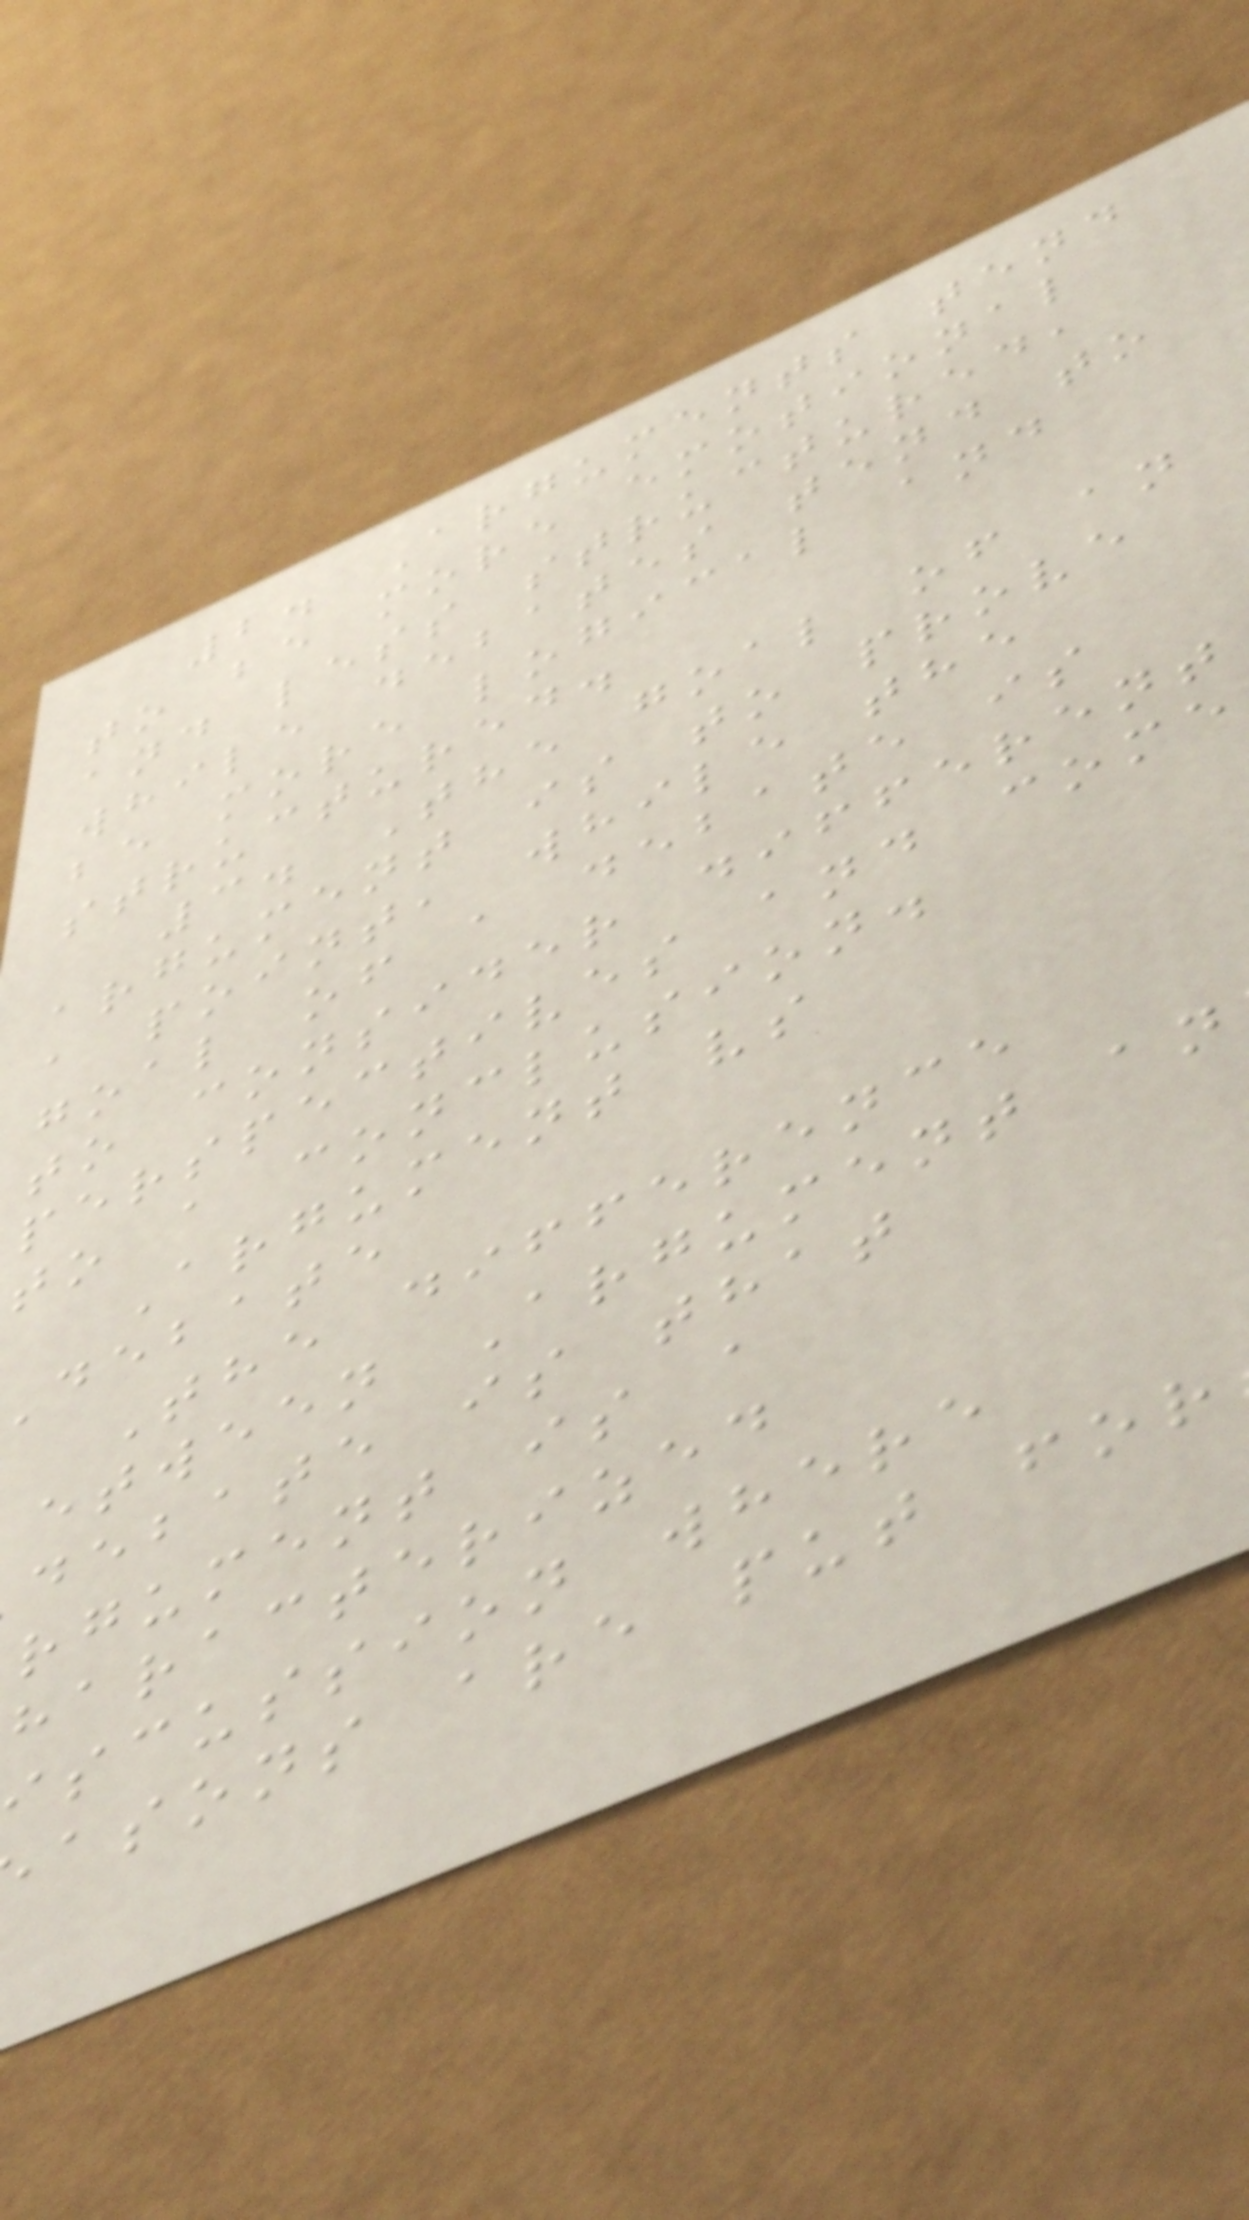2. Arguments tend
to be more emotional
and less structured,
while debates tend to
be more logical and
structured.
3. The goal of an
argument is to prove
a point, while the
goal of a debate is
to consider different
perspectives and come
to a conclusion.
Argument vs
debate
The difference
etween Argument an
debate is that
rgument is a
haracterized
scussion where
asons are put for
